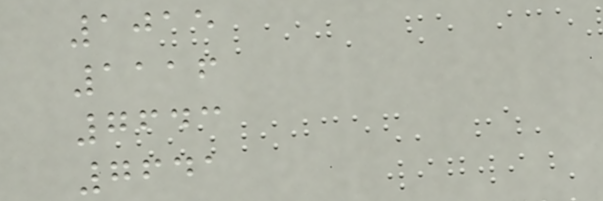1015
1116
7643
7641
